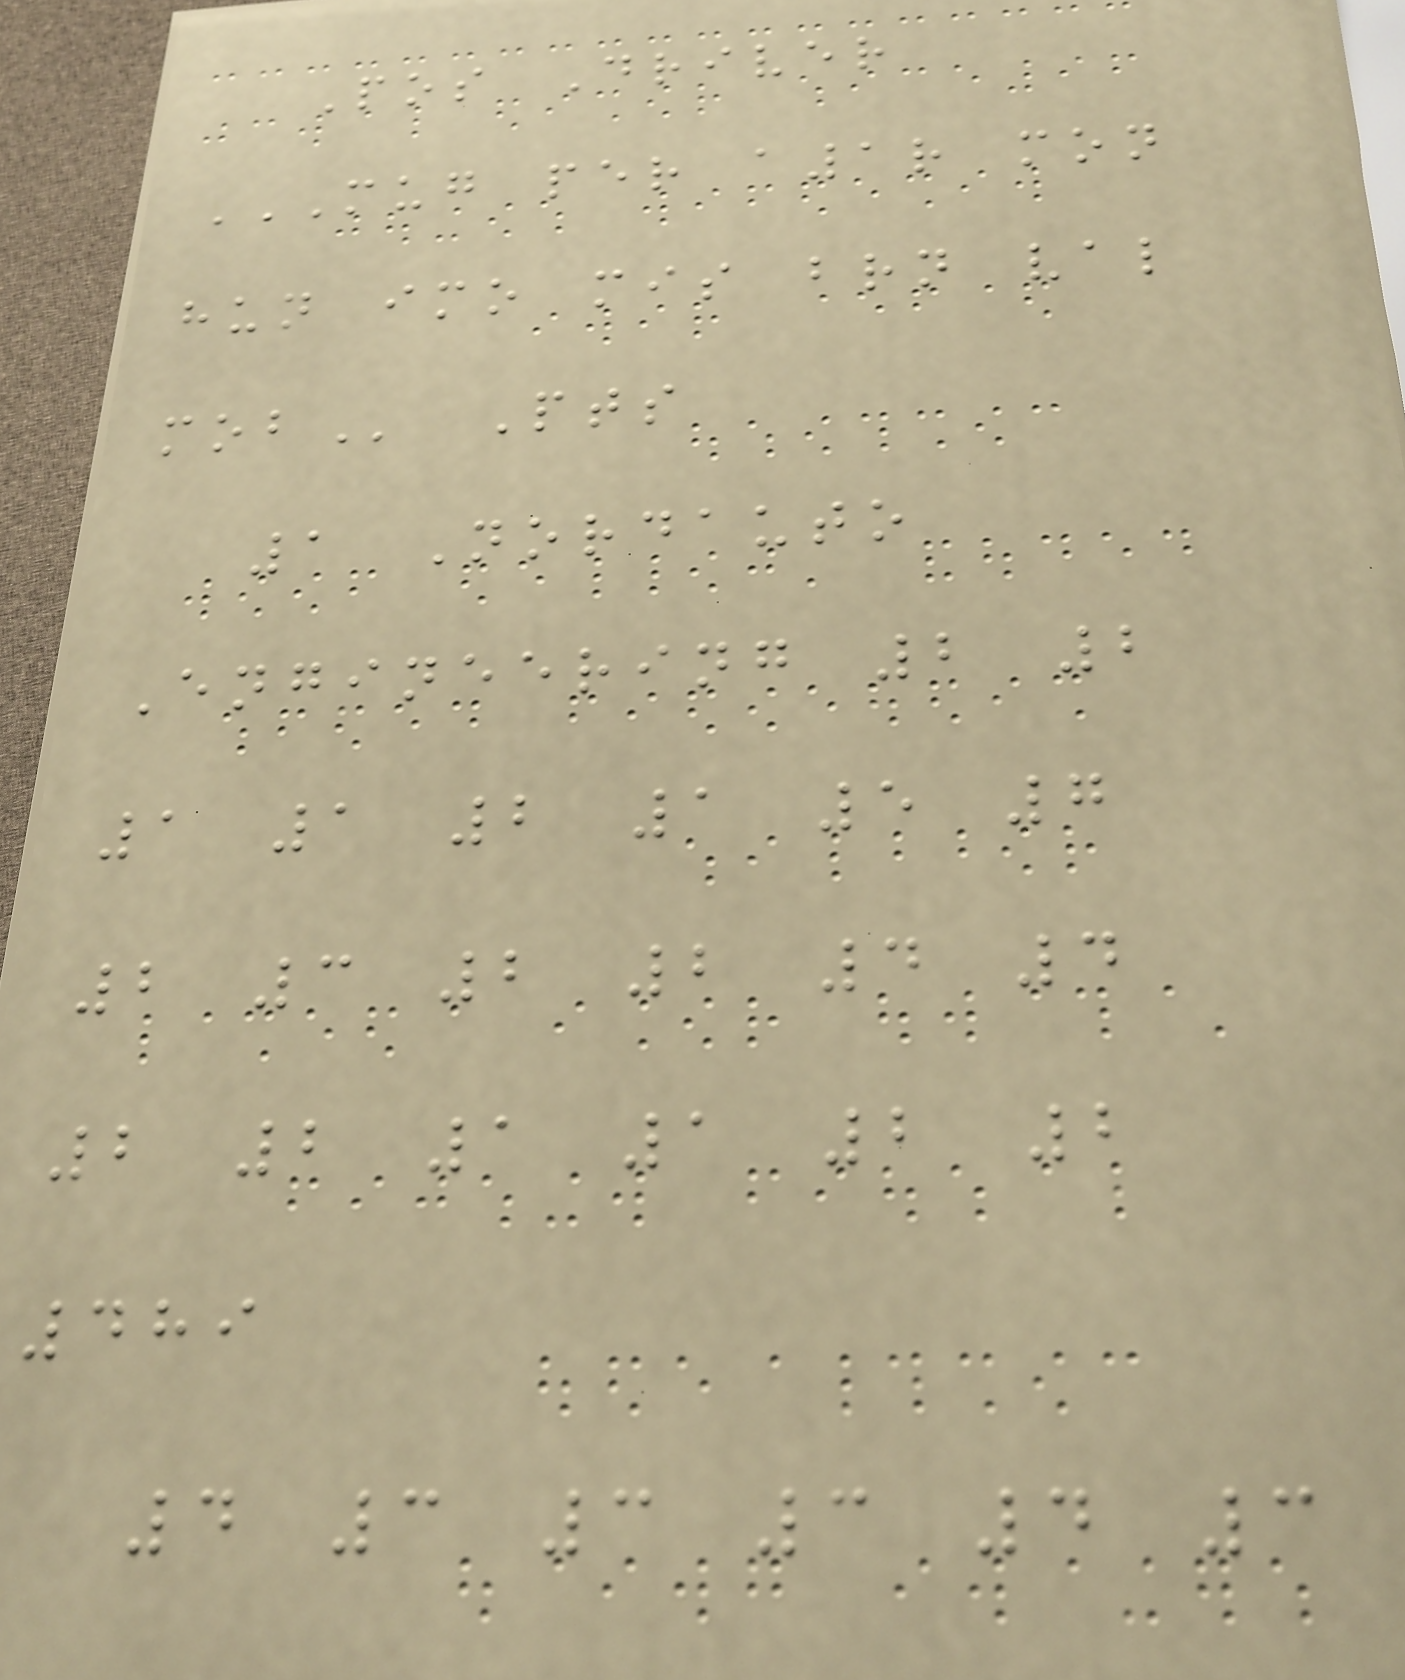Pos Driver
MUG PER A1R MON
HUN IMO MIS BRN VAL
MOB Pts
1 Nordauto
Engineering 2 2
1 1 2 1 5 7
2 3 2 2 4 4
2 2 1 1 2 2
489
4 3 3 3 4 3
